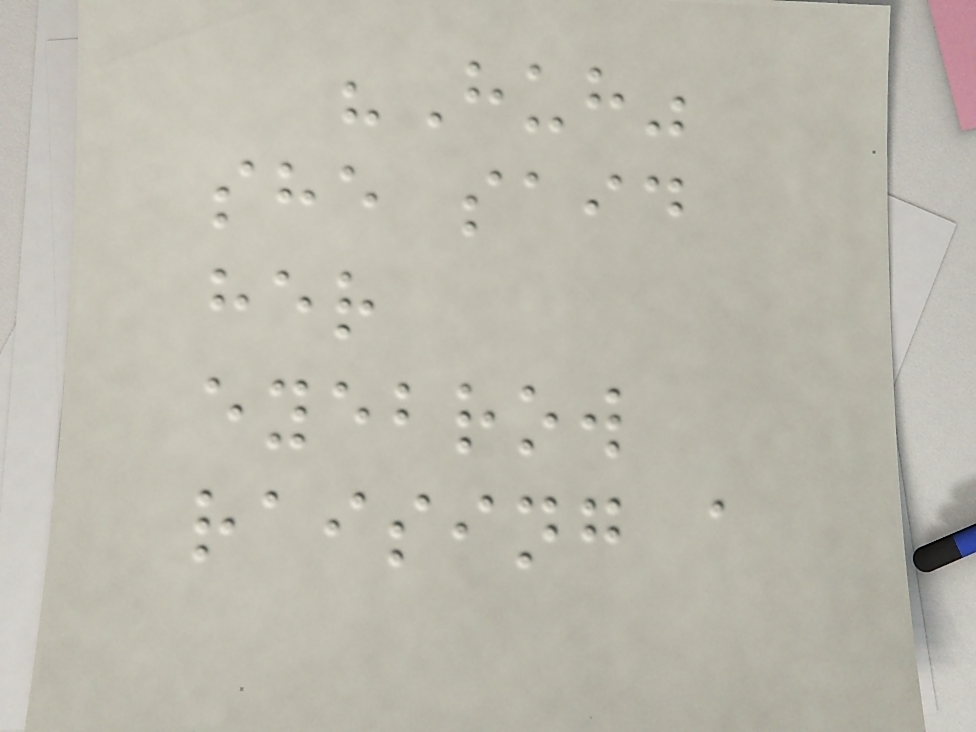"Huh"
she said
her
eyebrow
raising a
